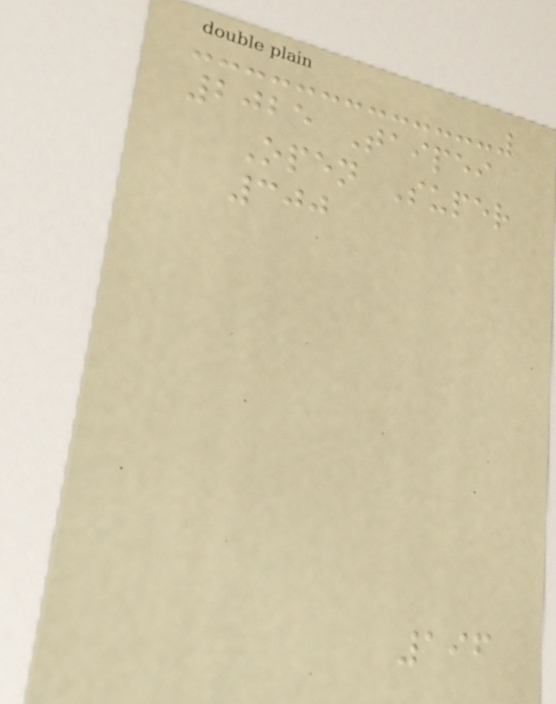2025 Taipei
Open Super
300
196
